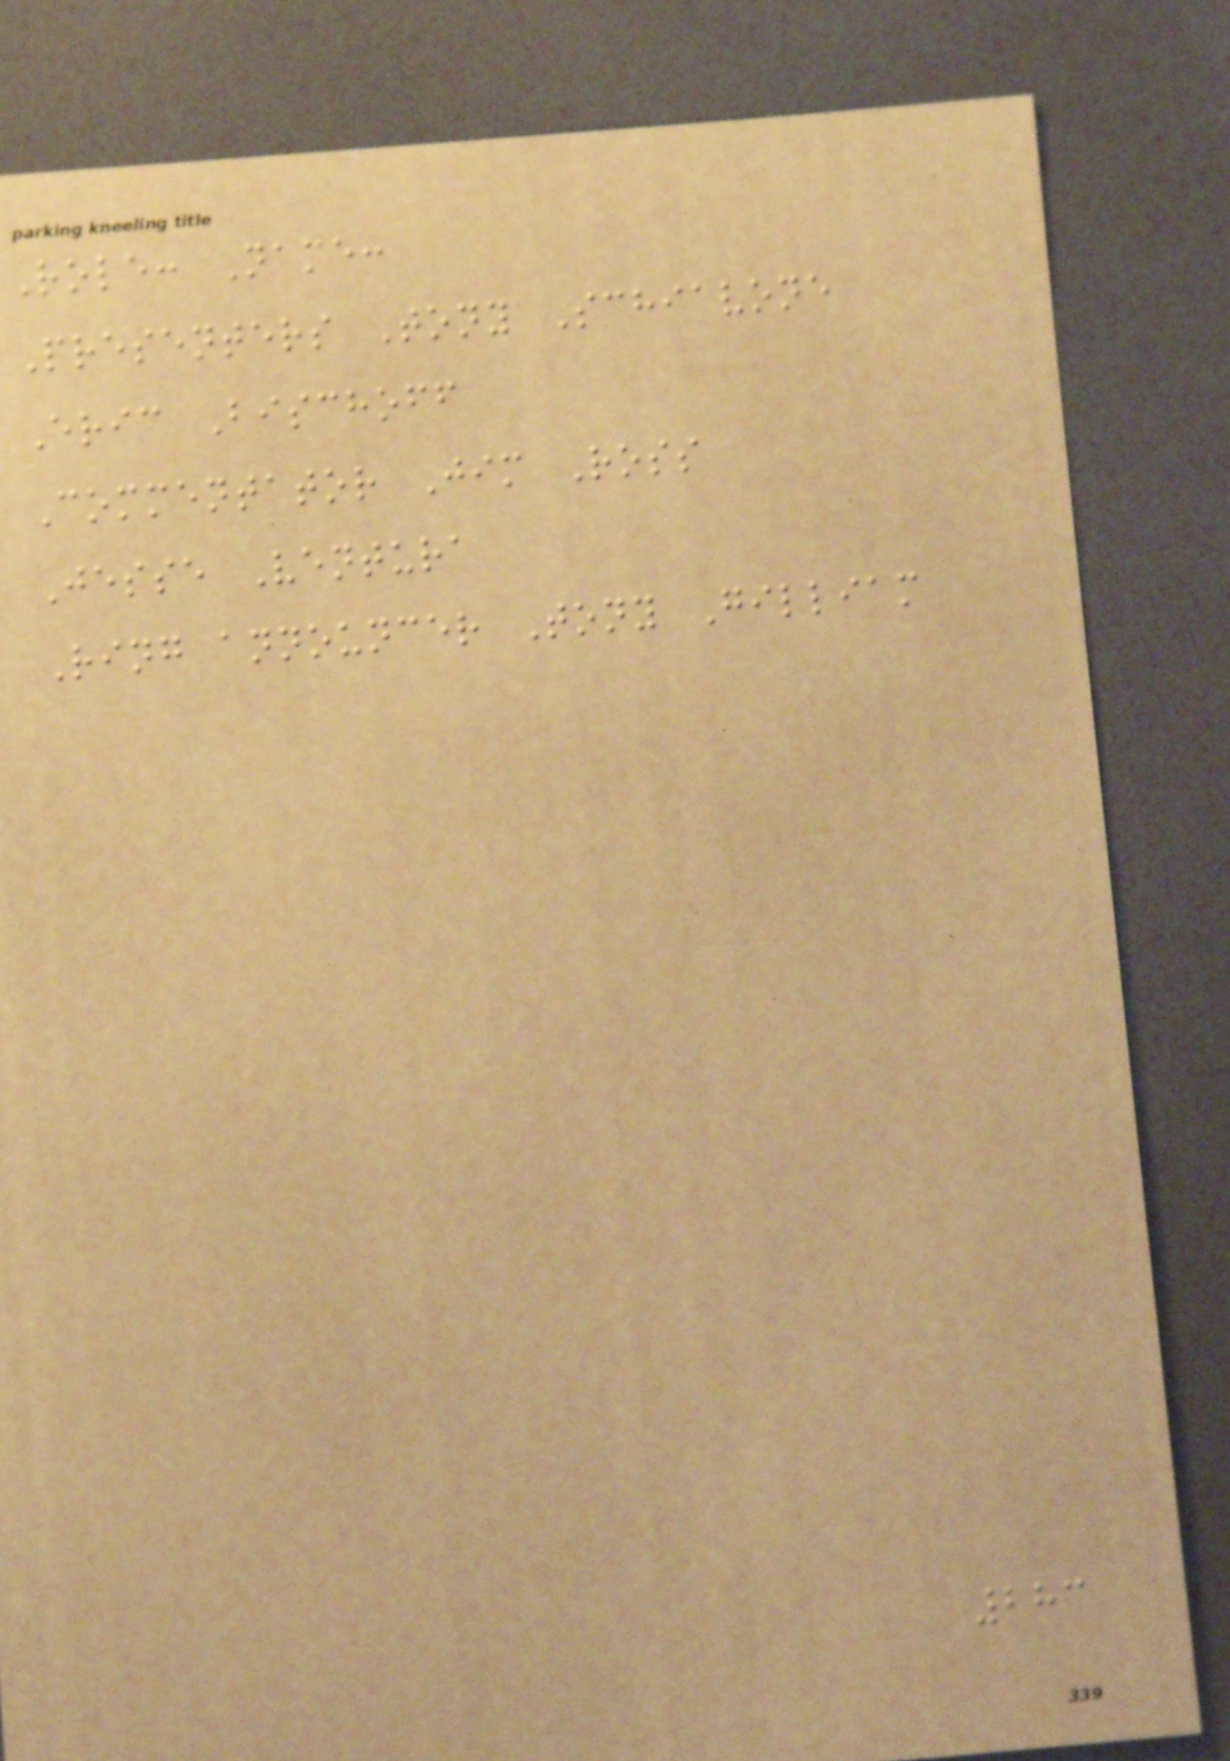Role: Name:
Presenters Tony Schiavone
Eric Bischoff
Commentator Jim Ross
Jesse Ventura
Ring announcer Tony Gilliam
283
